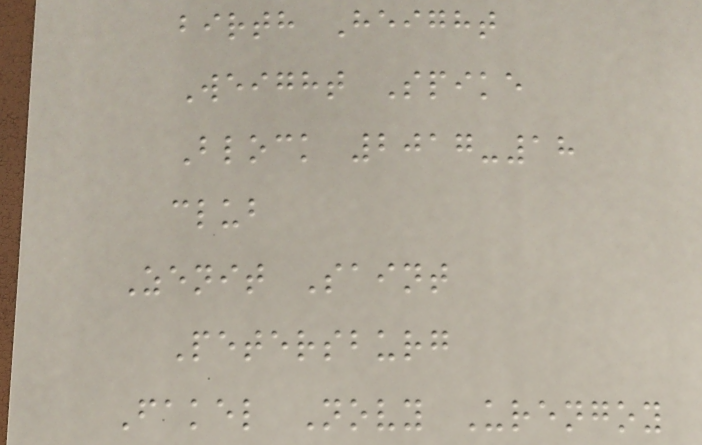birth Height
Weight Spike
Block 2017-18
club
Zenit Saint
Petersburg
Fakel Novy Urengoy
